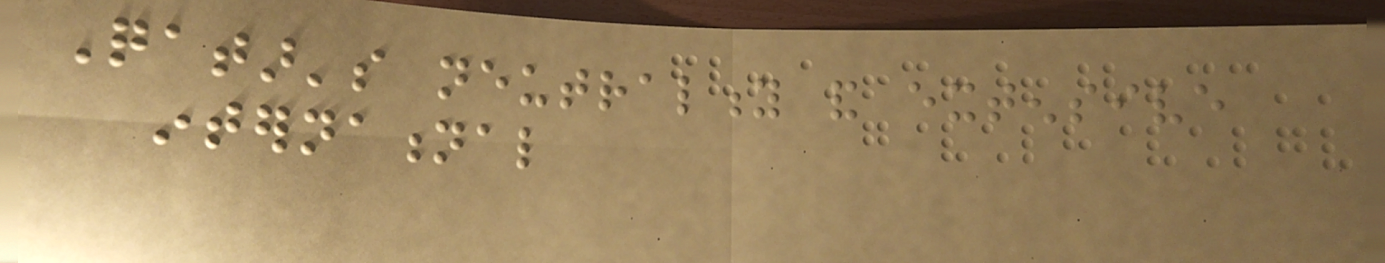Qatar's neutrality and extensive
international
